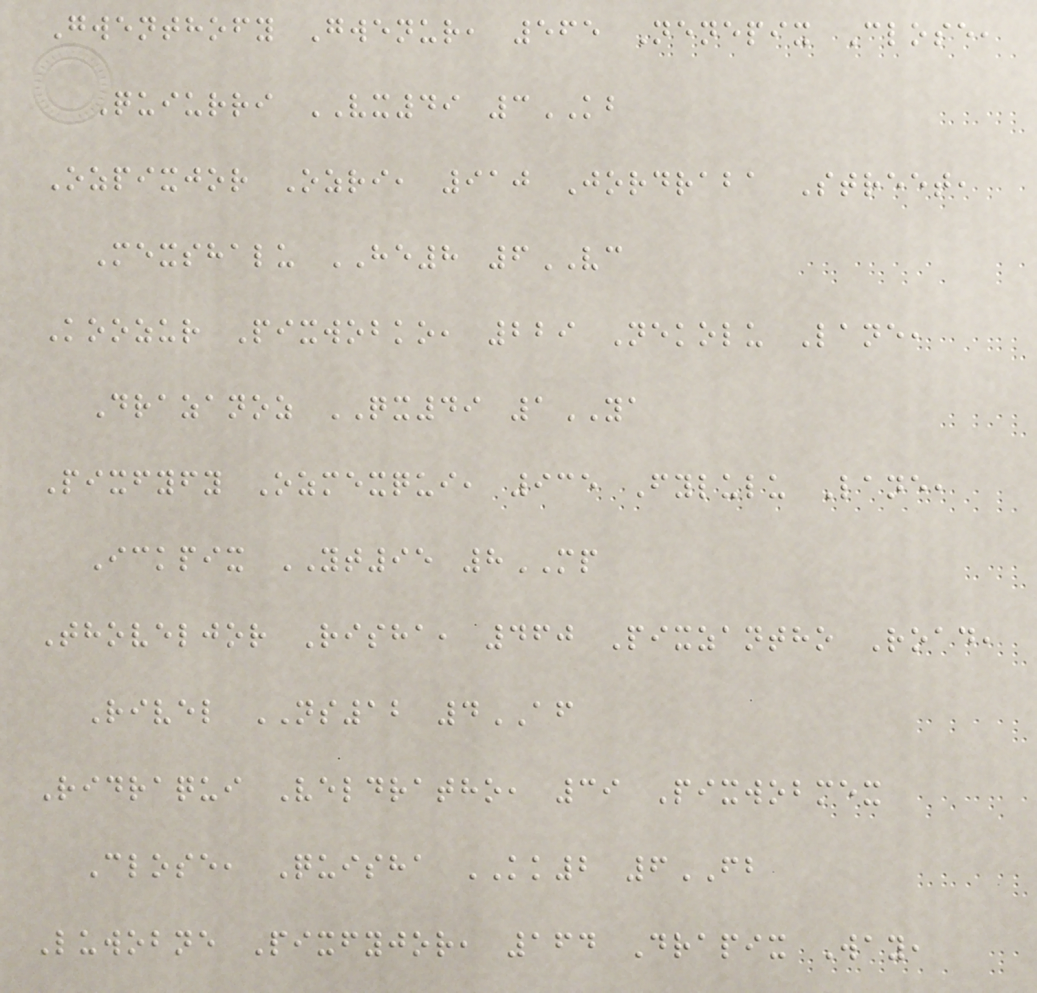Gwenthofy Gwenur, 565 Nenepix Close,
Quiurri VX49 3KB
Ozpixjor Ozri, 910 Jordraba Street,
Mexshalu HE8 6VC
Koozur Pixwobko, 229 Nekolu Lane,
Drazanoz QX49 1YA
Pixfyfy Ozmexqui, 935 Fylulu Lane,
Ickpix YT95 8MP
Thoveljor Risha, 460 Pixzantho Road,
Rivel NS12 4AF
Ridraqui Veldratho, 39 Pixwobmex
Close, Quisha KK2 6FB
Luwobne Pixfyjor, 164 Drapix Way,
